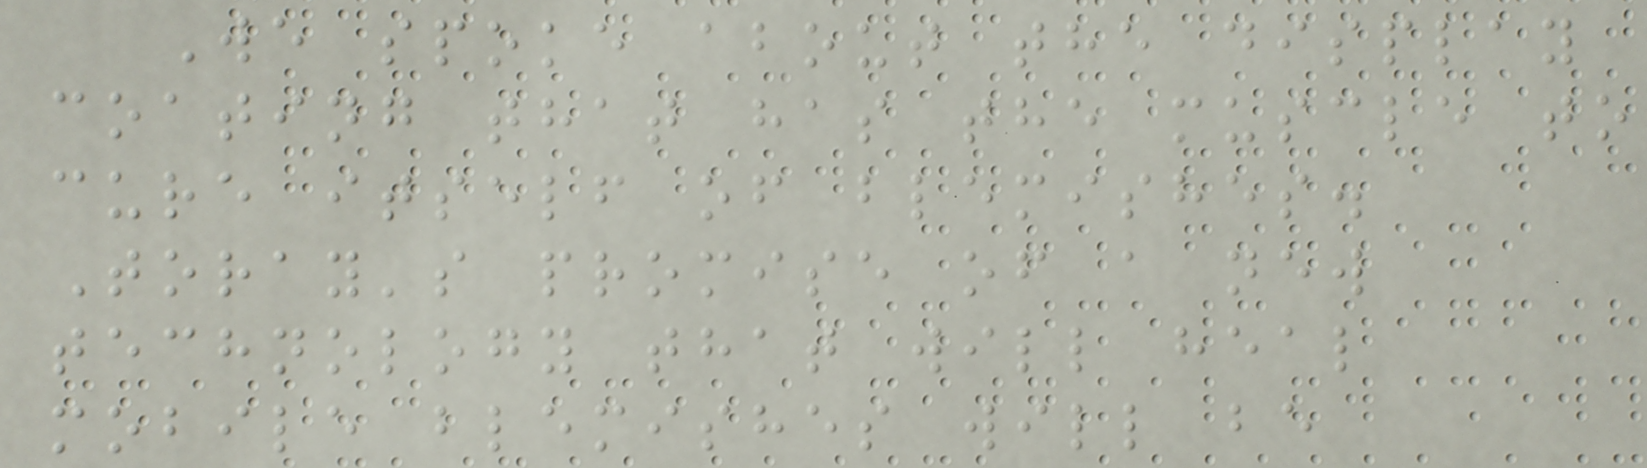We spoke about the display
coating that has the muscle to
cure itself of blemishes.
Toray's promise of a new
technology that will heal
mobile blemishes will be
